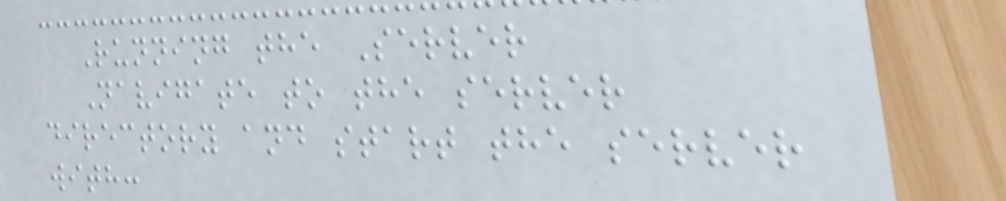Running the Server
Navigate to the server
directory and start the server
with:
